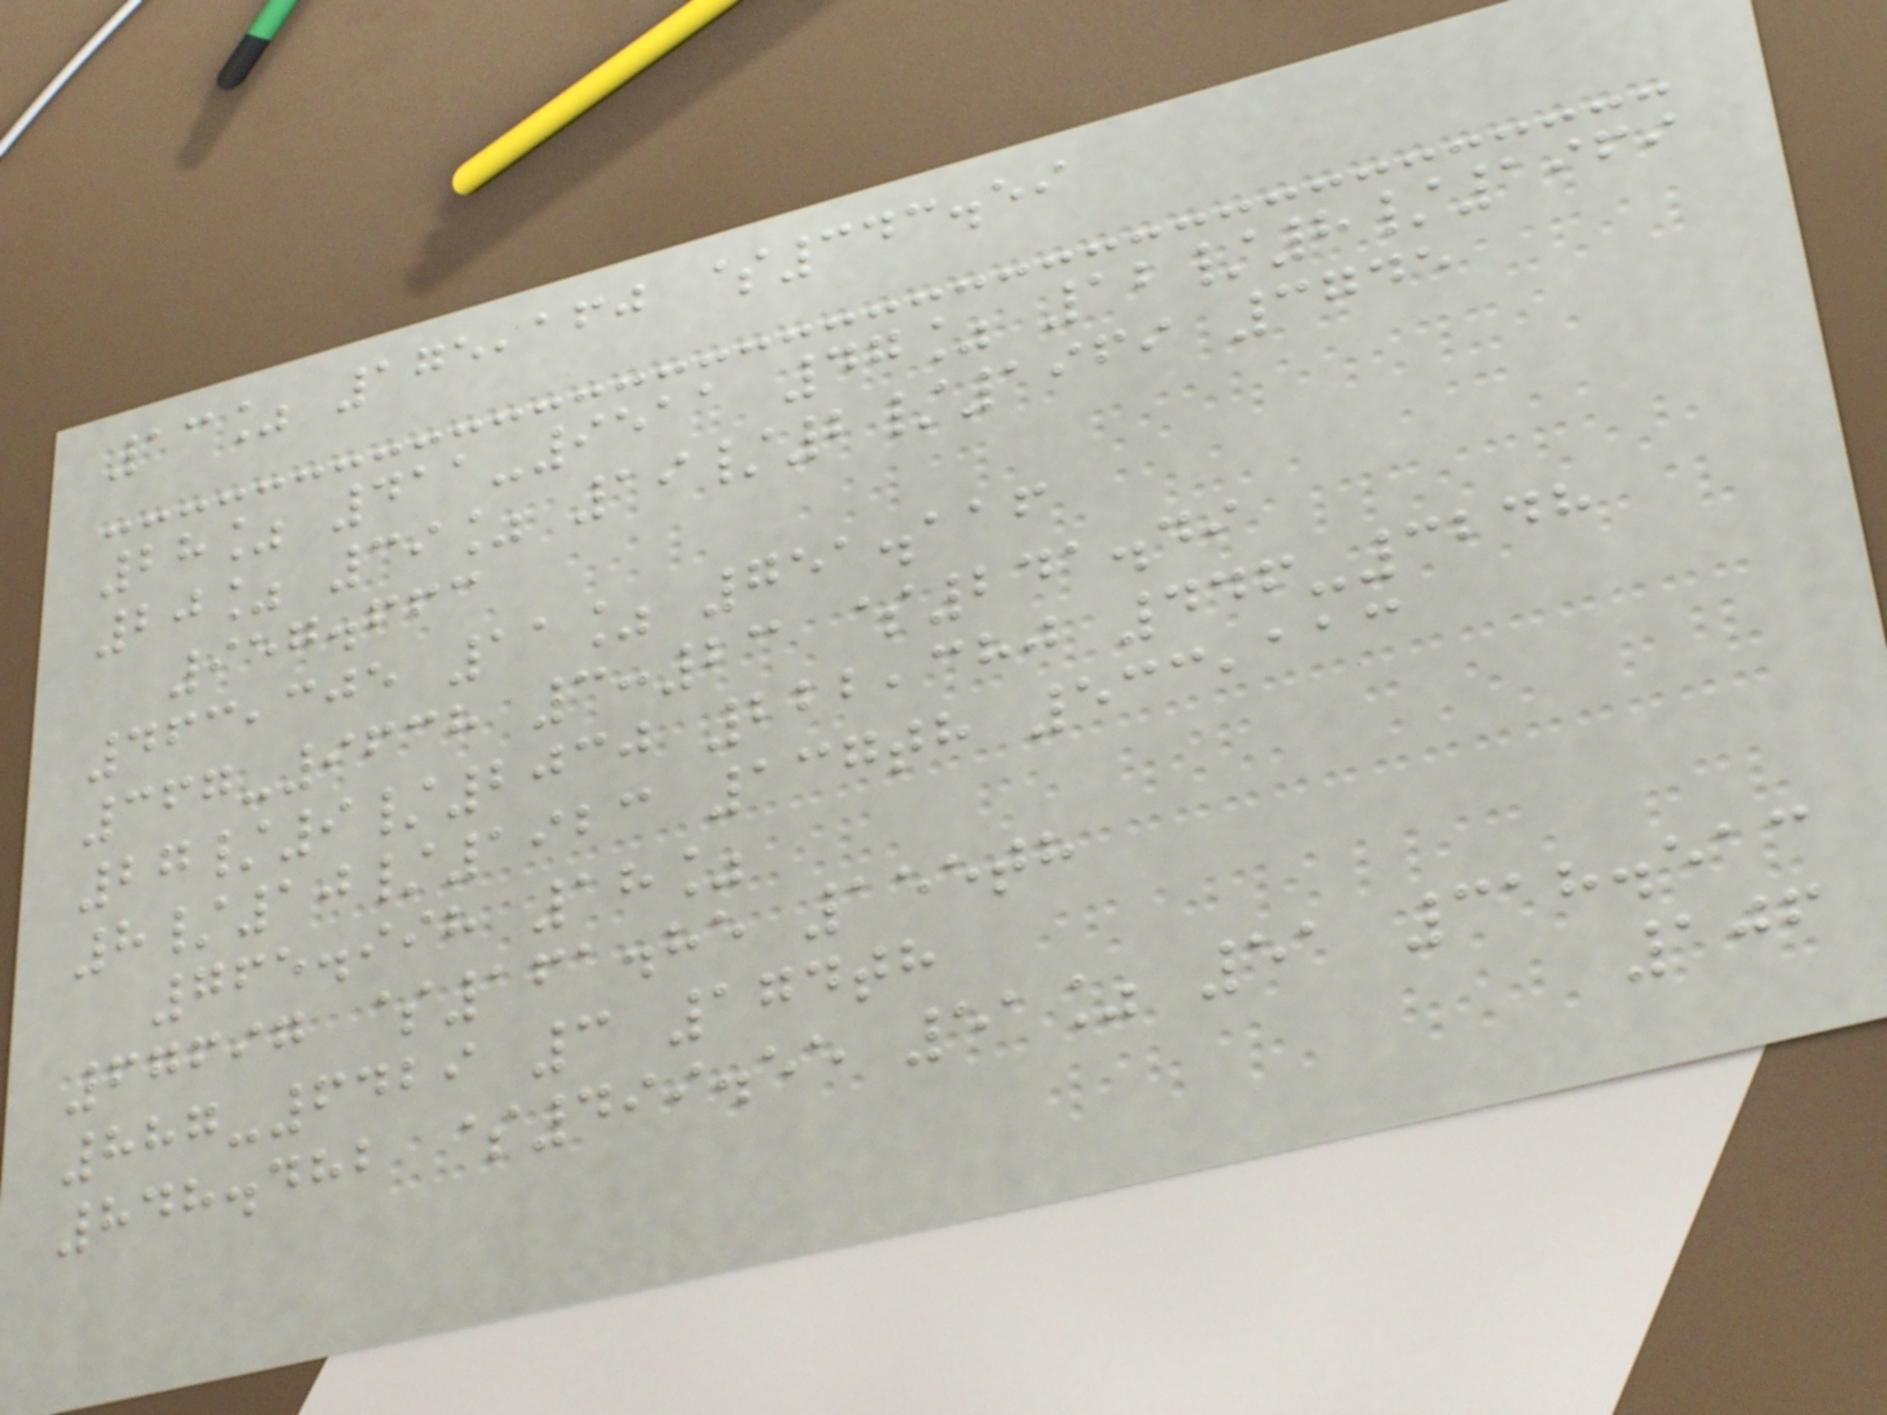13% 175,160 $343.59
28% 411-9511 47% 12/8/1969
20% 39% 19/2/1969 3745
957.663
463,305 11% 751.116
367-9638 3:23 $241.49
27/9/2030 222,380 446-3248
8/10/1923 137th 533,113
765.998 18%
67697 $161.85 155th
887-6429 3 174th
848.482 $499.55 51% 51 318.513
106
